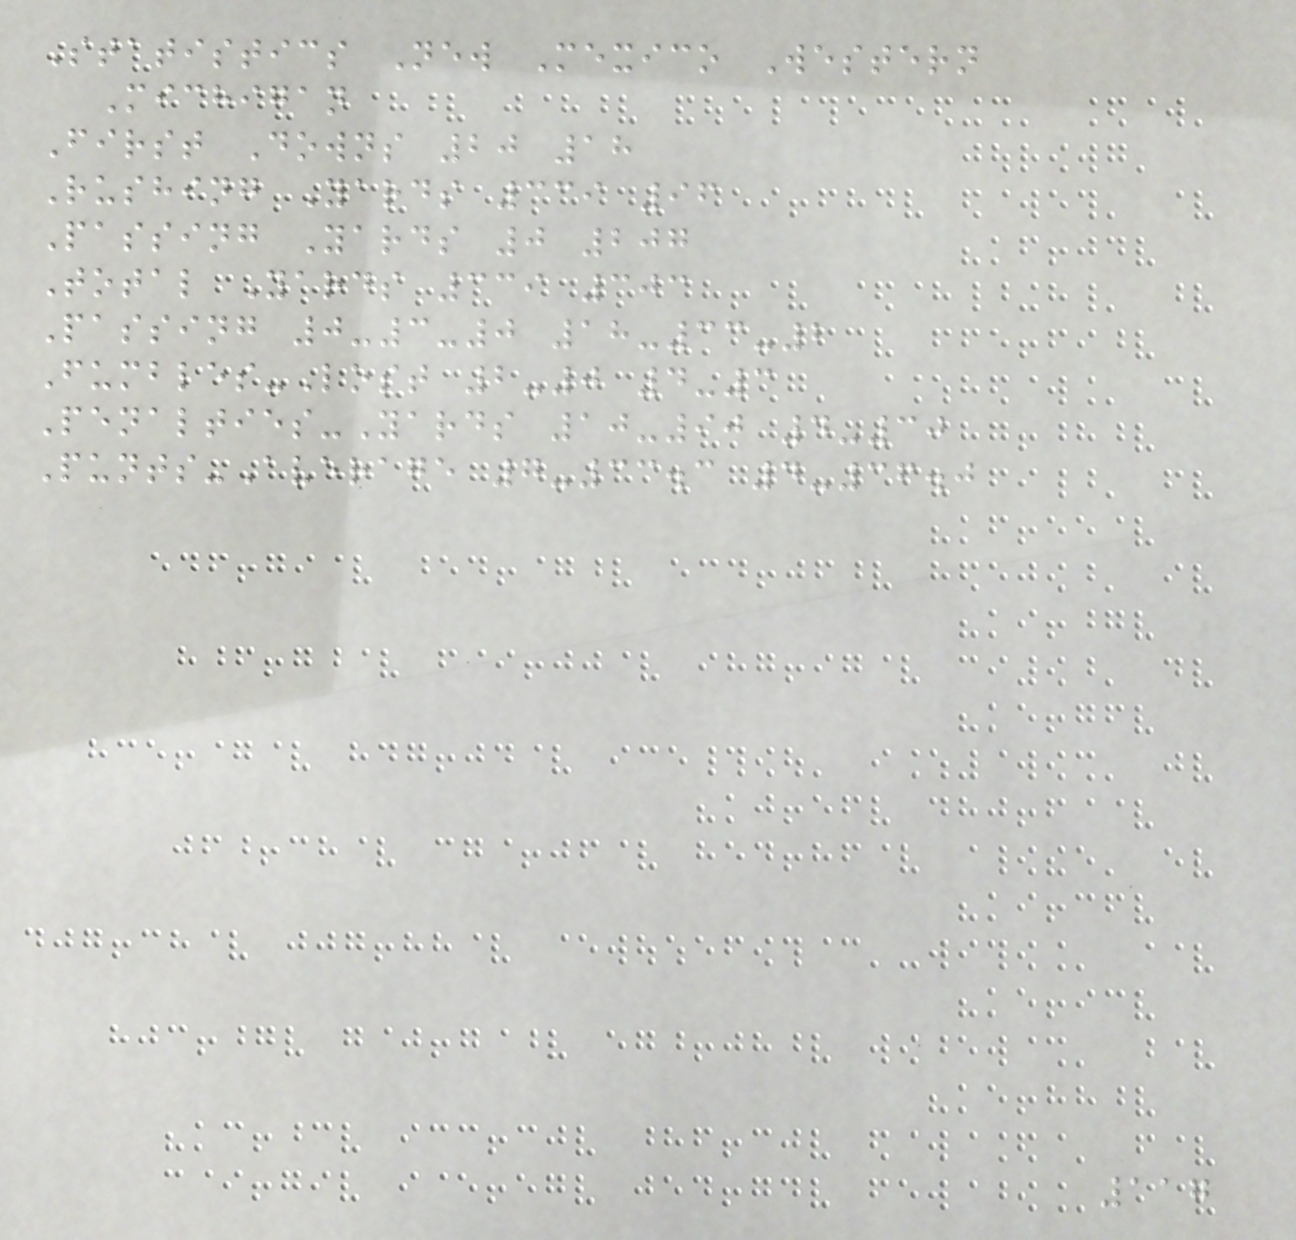Statistics New Mexico Western
Michigan
First Downs 20 18
Rushing Yards 339 96
Passing Yards 0 207
Total Yards 339 303
Passing 0-3-0 18-33-2
Fumbles-Lost 2-0 4-3
Penalties-Yards 10-90 4-30
Punts-Average 7-33.3 4-36.0
117
